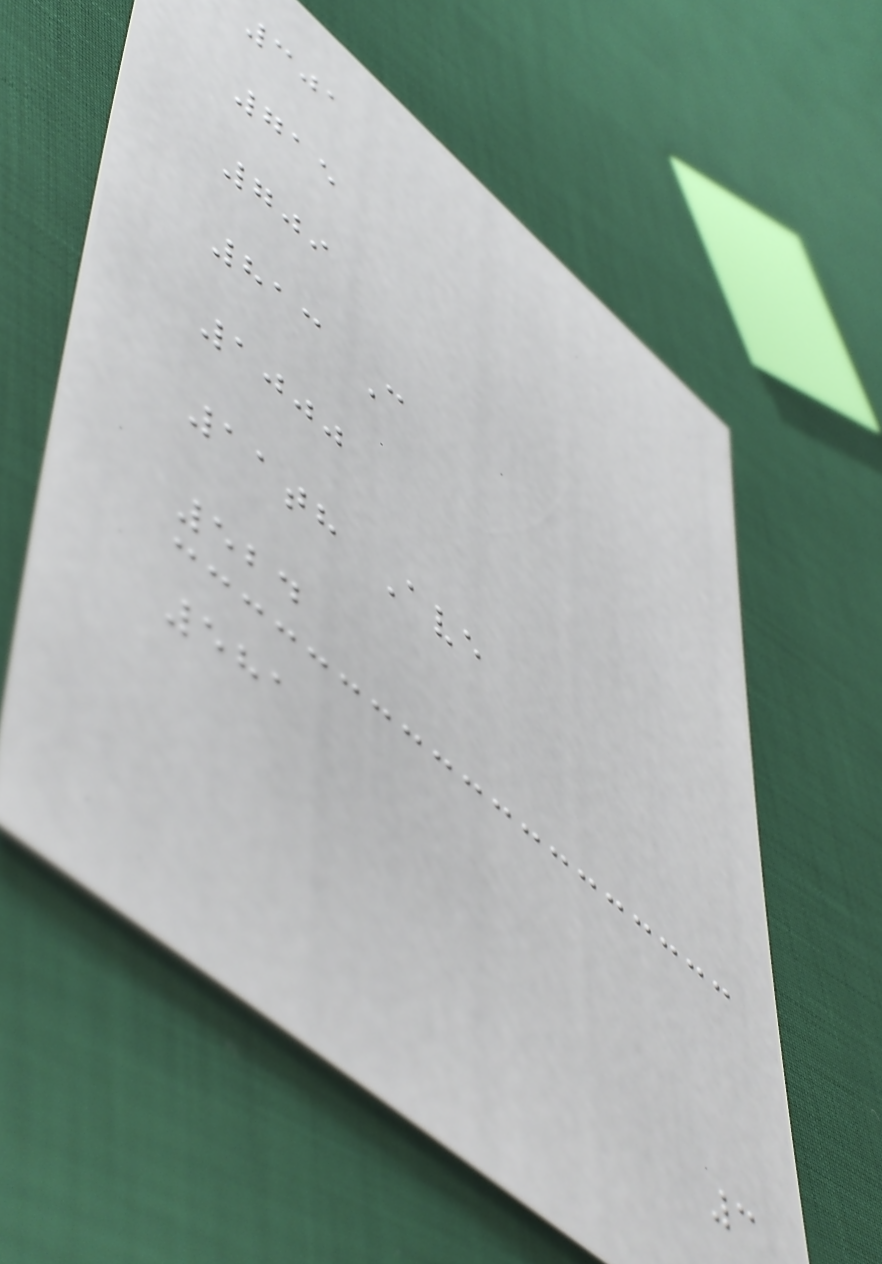301
715
709
813 C
1000
11th Ave
524
581
3
